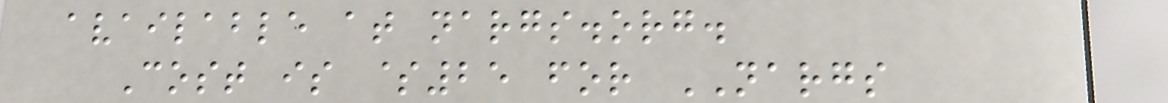available at nargs.org.
Cost is $25 for NARGS
